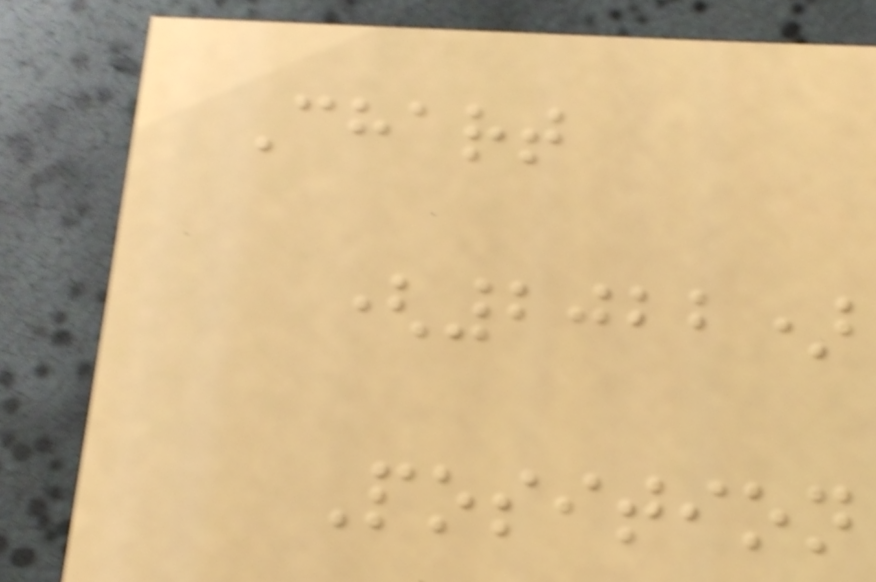Chart
(2022)
Position
